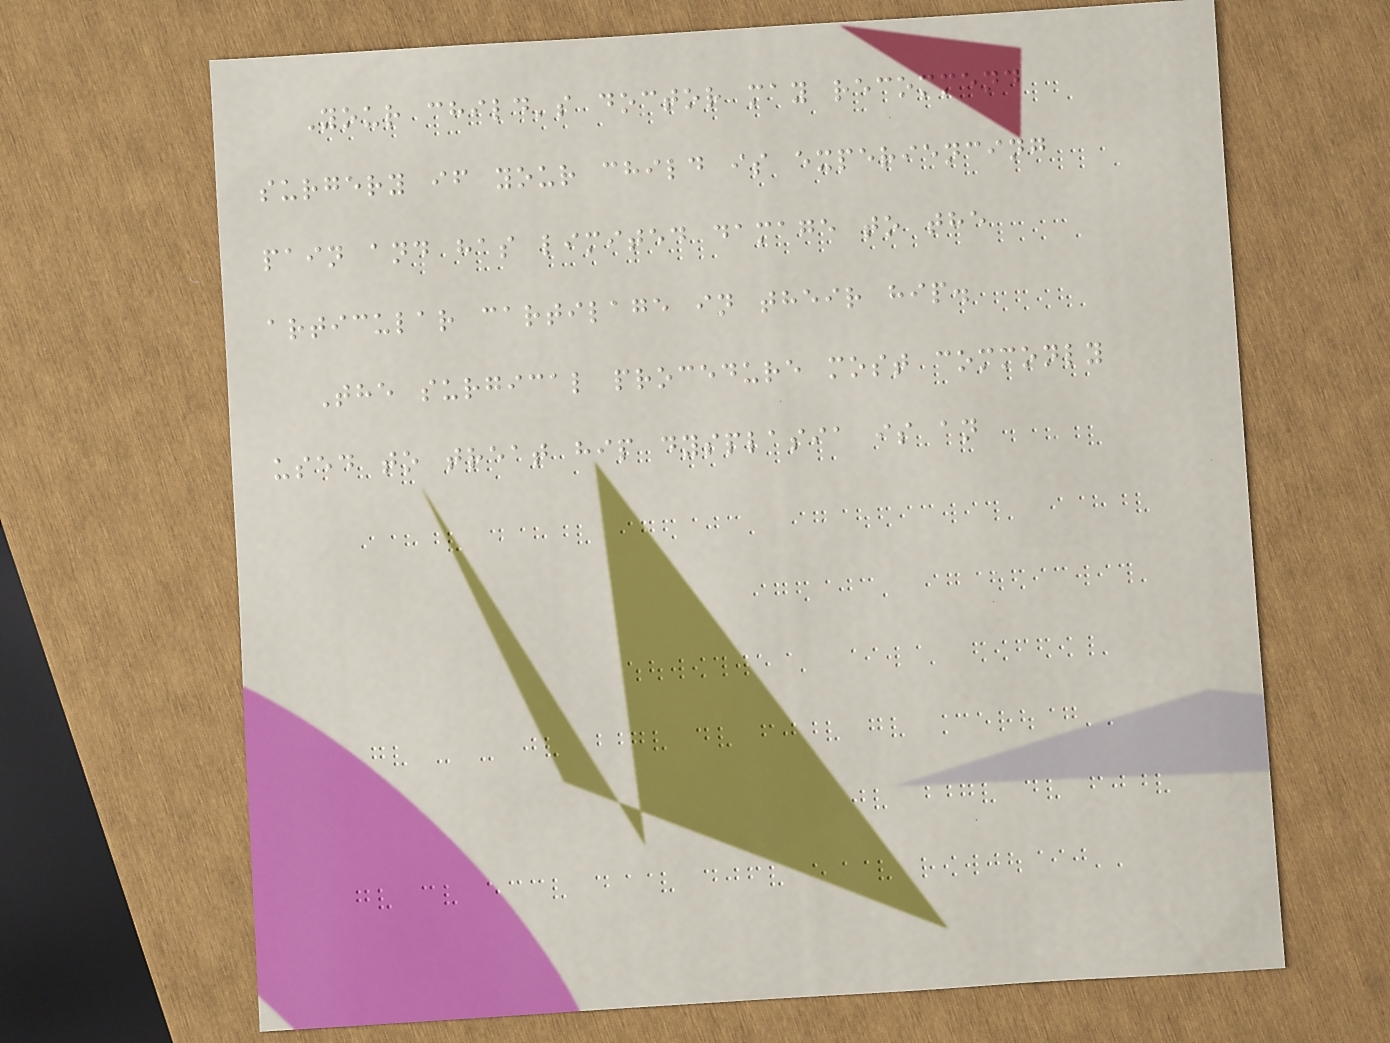Your child's doctor may recommend
surgery if your child is experiencing
pain and has limited damage to the
articular cartilage in their hip.
The surgical procedure most commonly
used to treat hip dysplasia is an
